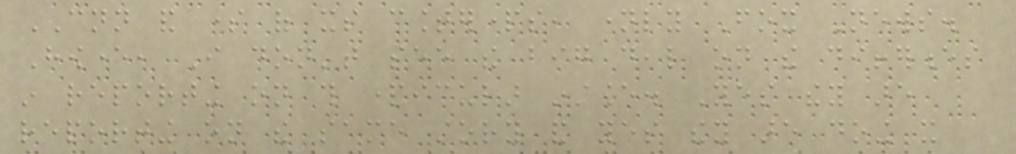CNN and some of its counterparts, namely Fox News.
However, I don't see the big deal on the differences
in reporting on this particular instance. Yes they are
reporting on the same story and yes they are doing it
